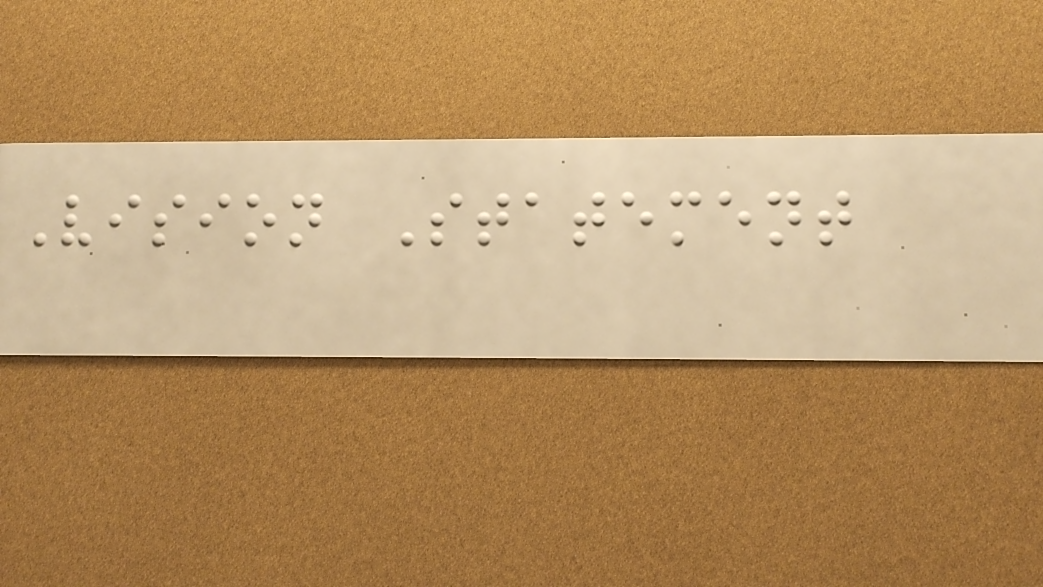Vision Statement
